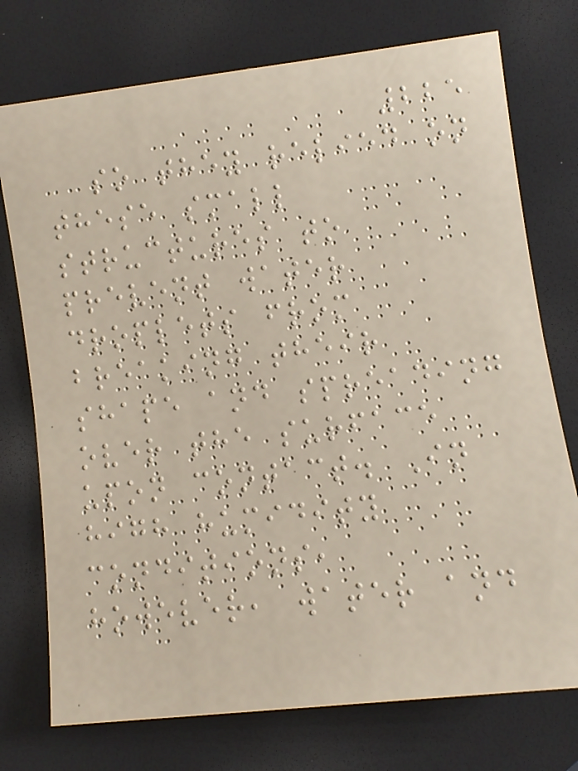225
so they relied on
these small
structures to
prevent water
droplets from
breaking their
shape and spreading
over the surface
upon contact. In
high humidity
conditions,
however, water and
